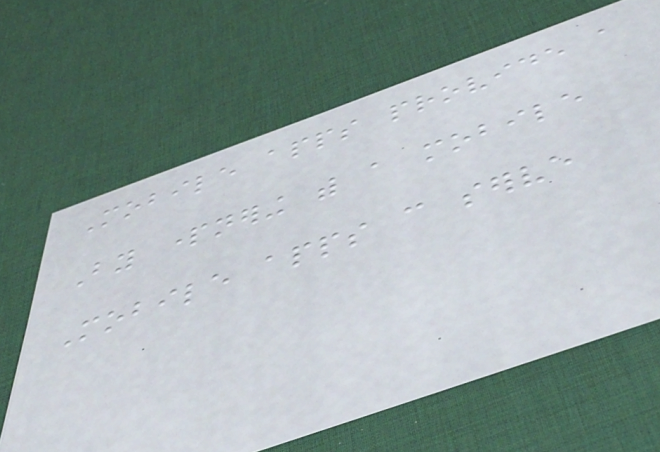Mobile apps provide a
By partnering with a mobile
Mobile apps can serve
